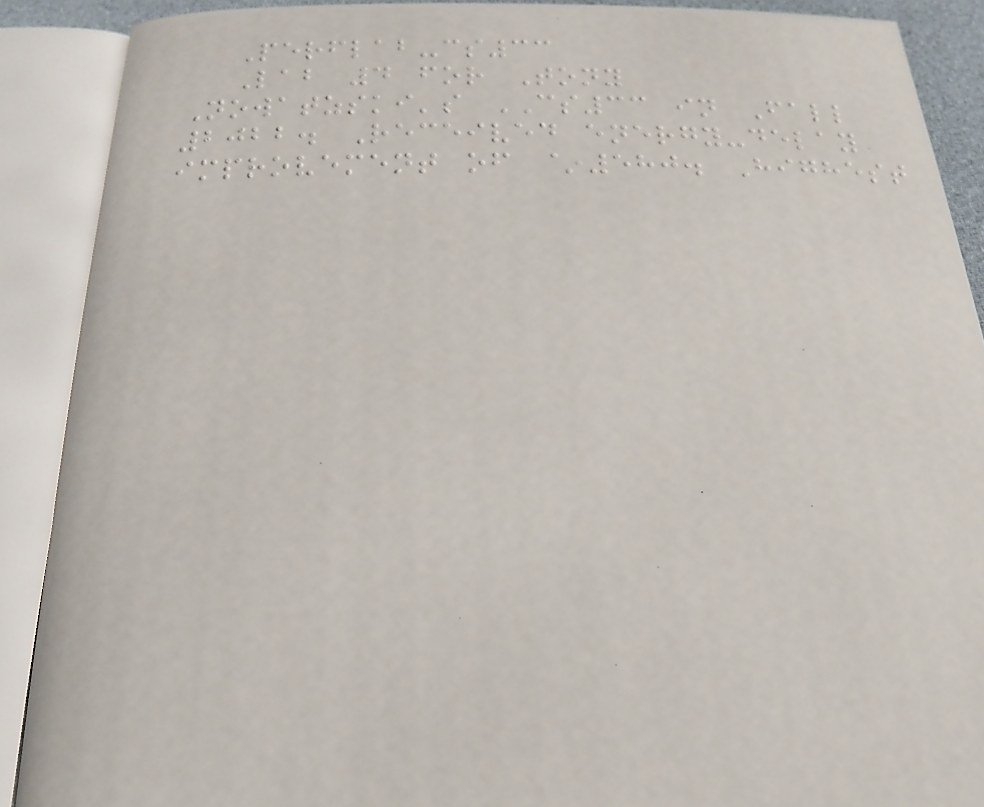Perflab-cs33
Lab 4 for Tony
Nowatzski's CS33 in Fall
2022. Received energy-delay
improvement of ~580. Highest
